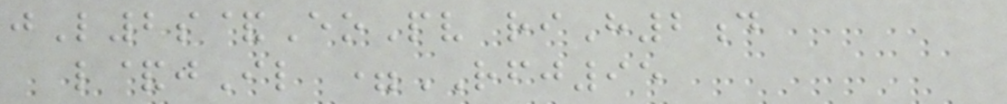jL2s&EoPv riH2d
l&jIl =RFJ95
